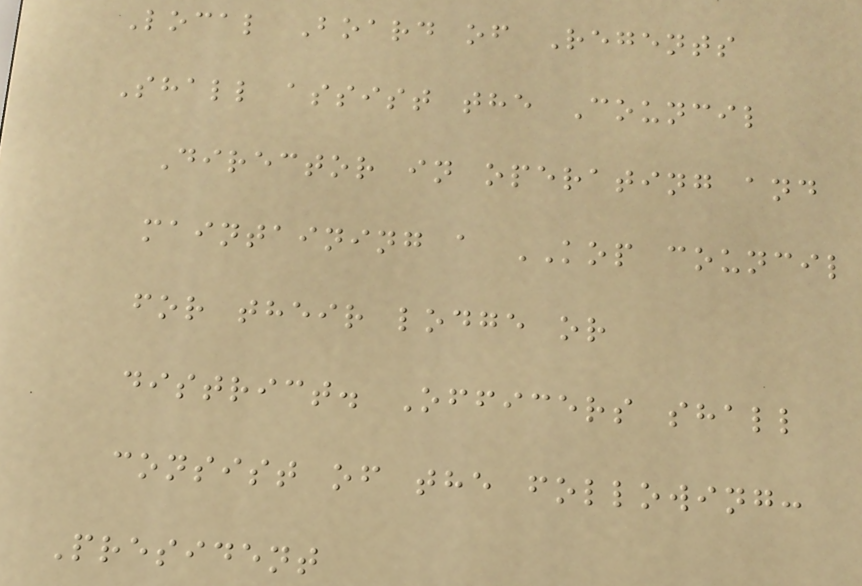Local Board of Regents
Shall assist the Council
Director in operating and
maintaining a KOP council
for their lodge or
district. Officers shall
consist of the following:
President
